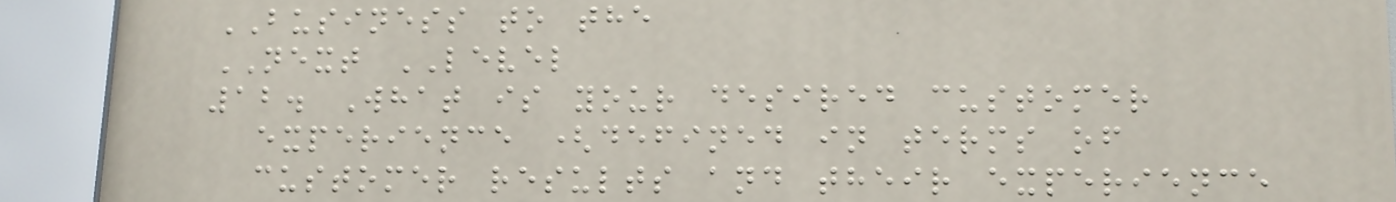BUSINESS to the
NEXT LEVEL
12. What is your desired customer
experience (defined in terms of
customer results and their experience
